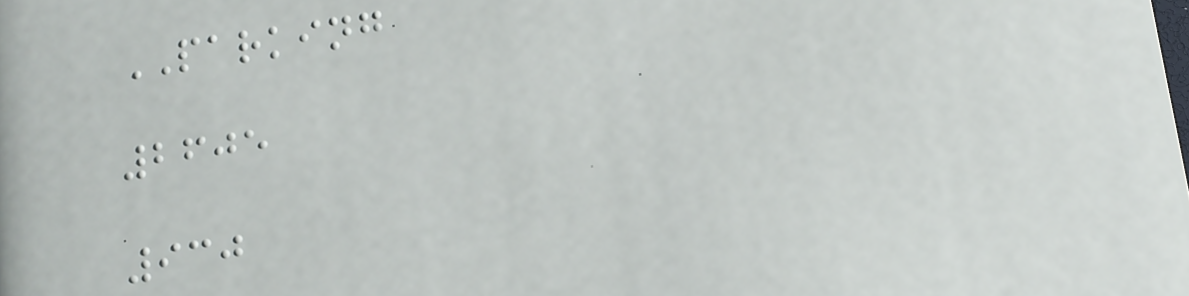PARKING
2605
930
